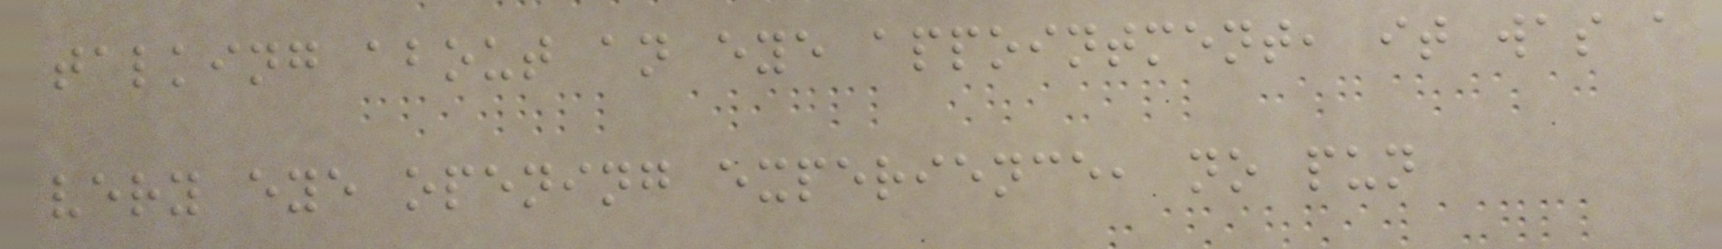talking about an eye appointment, it was a
very eye opening experience, no pun
